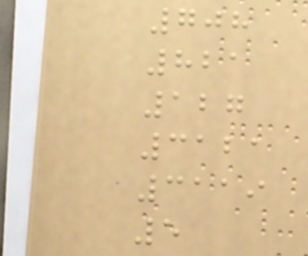708
821
127
3121
3119
5
